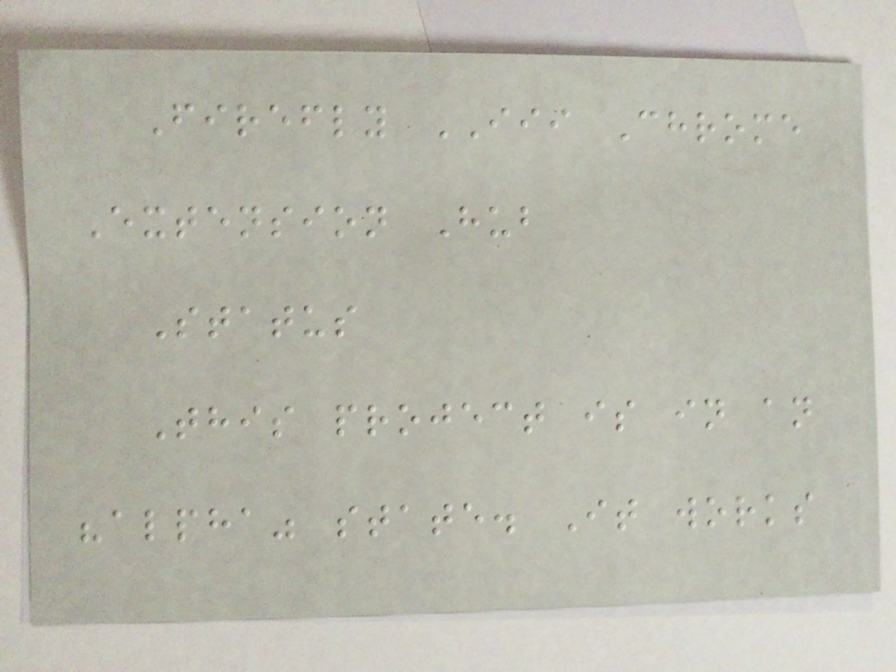Firefly III Chrome
Extension Hub
Status
This project is in an
"alpha" state. It works
